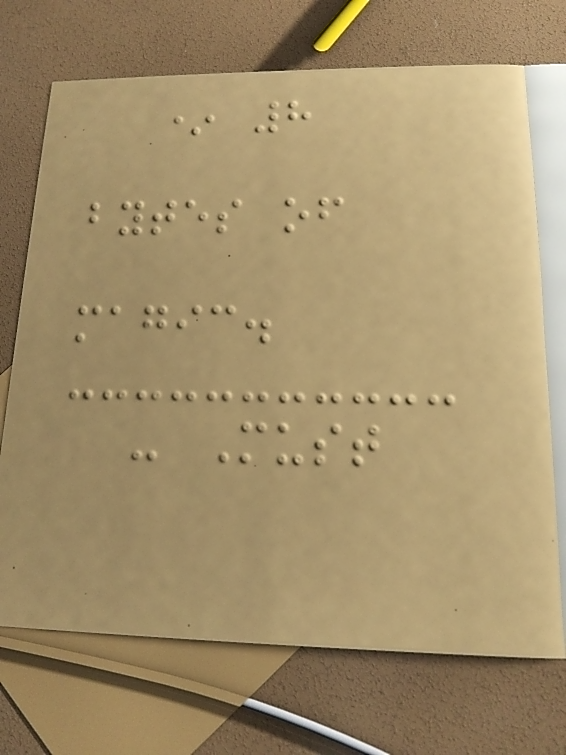* 8
bytes of
magic.
- Must
